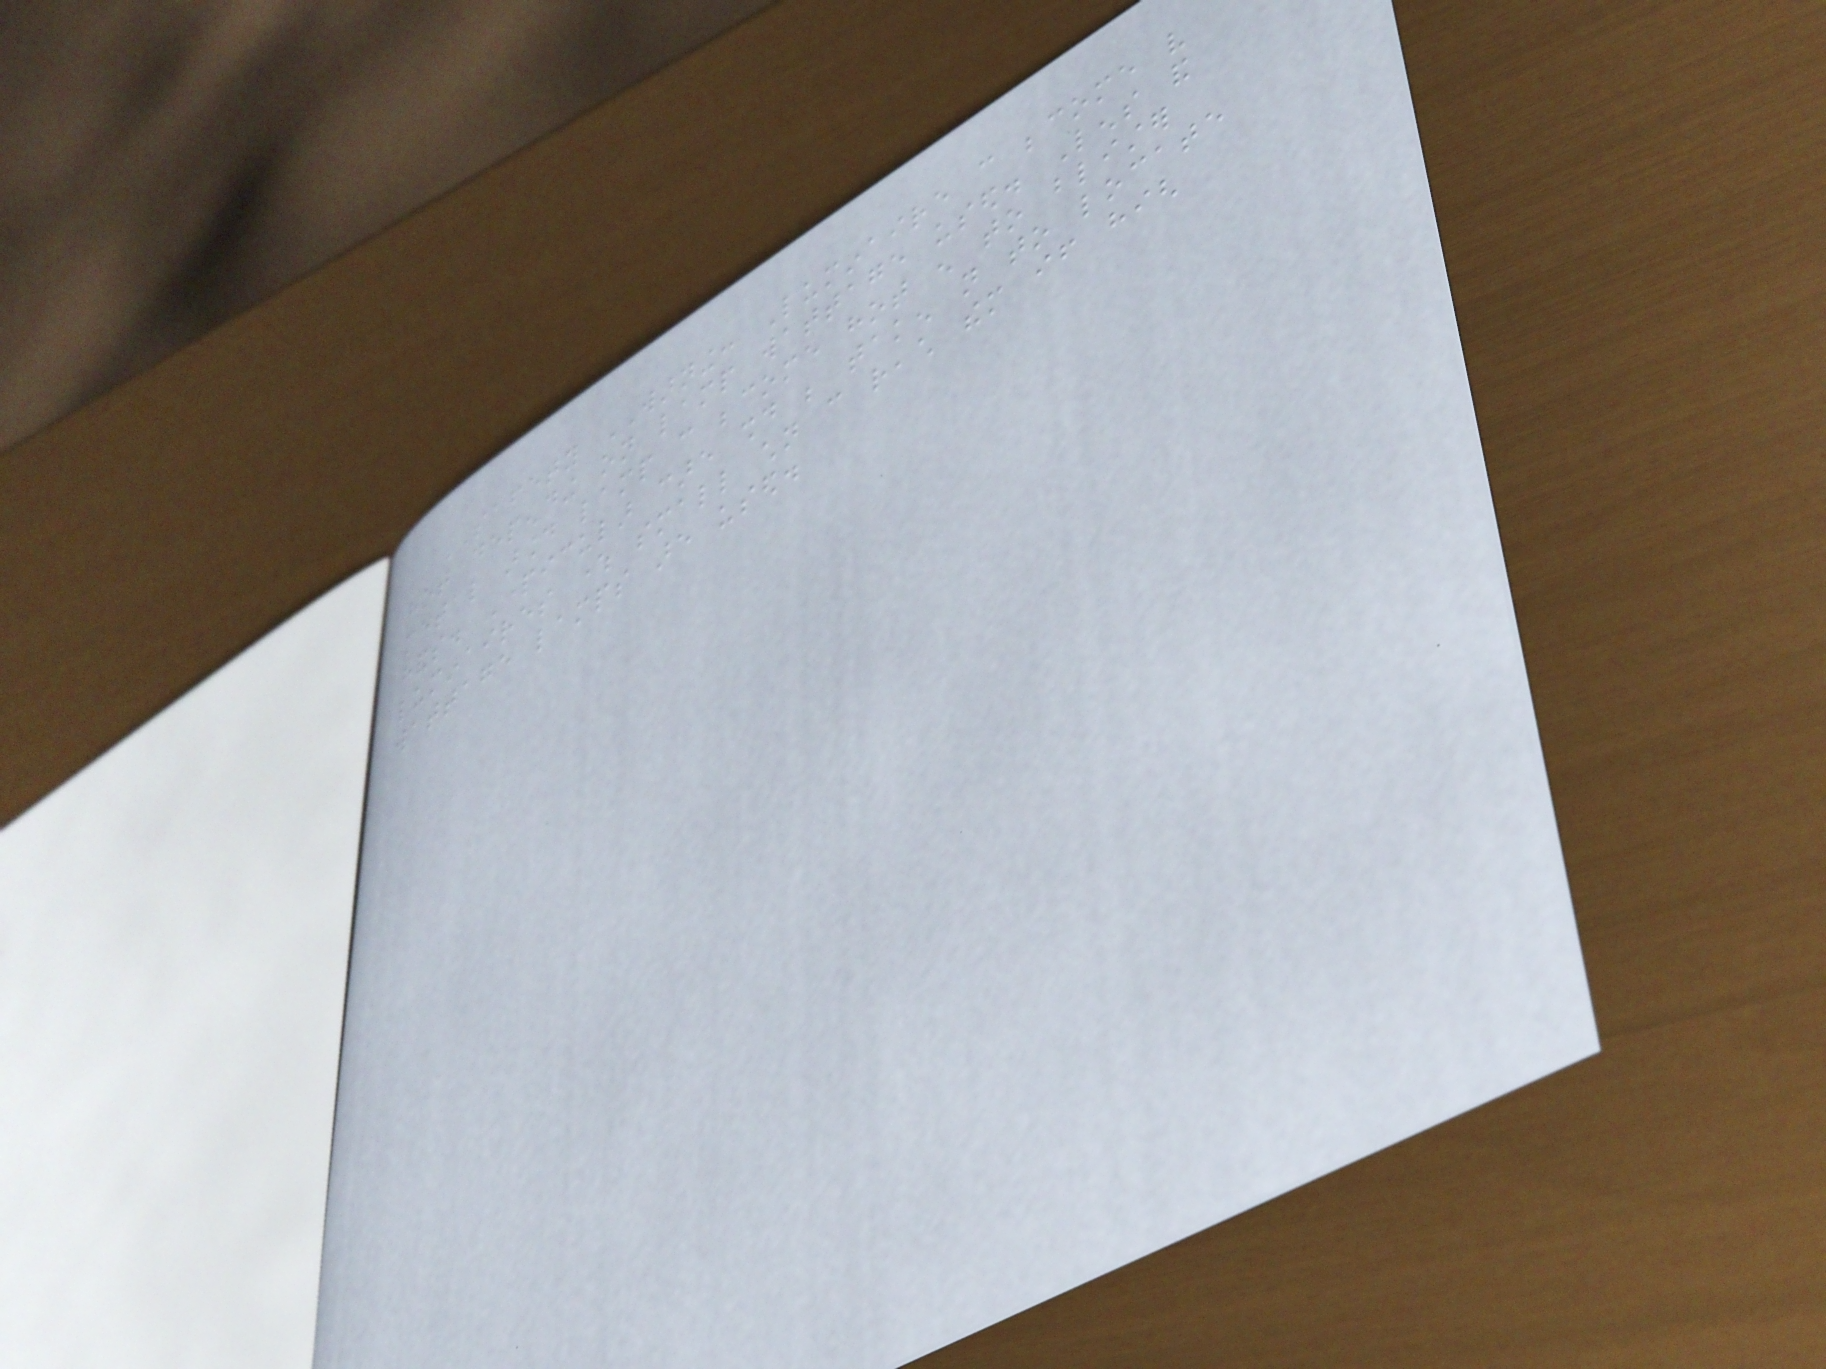SAFETY WARNING: Luminaire can become very
hot depending on lamp wattage used. Lens and
metal around lamp can become hot enough to blister
hands. Particular care should be taken not to locate
luminaires where small children can reach them if high
wattage lamps are used.
